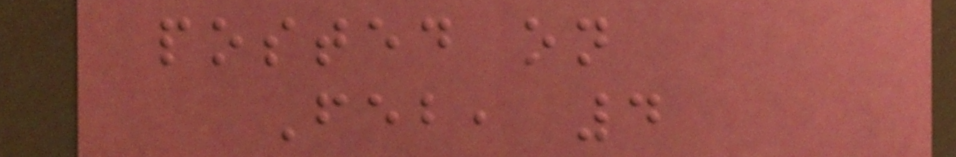posted on
Feb, 4
